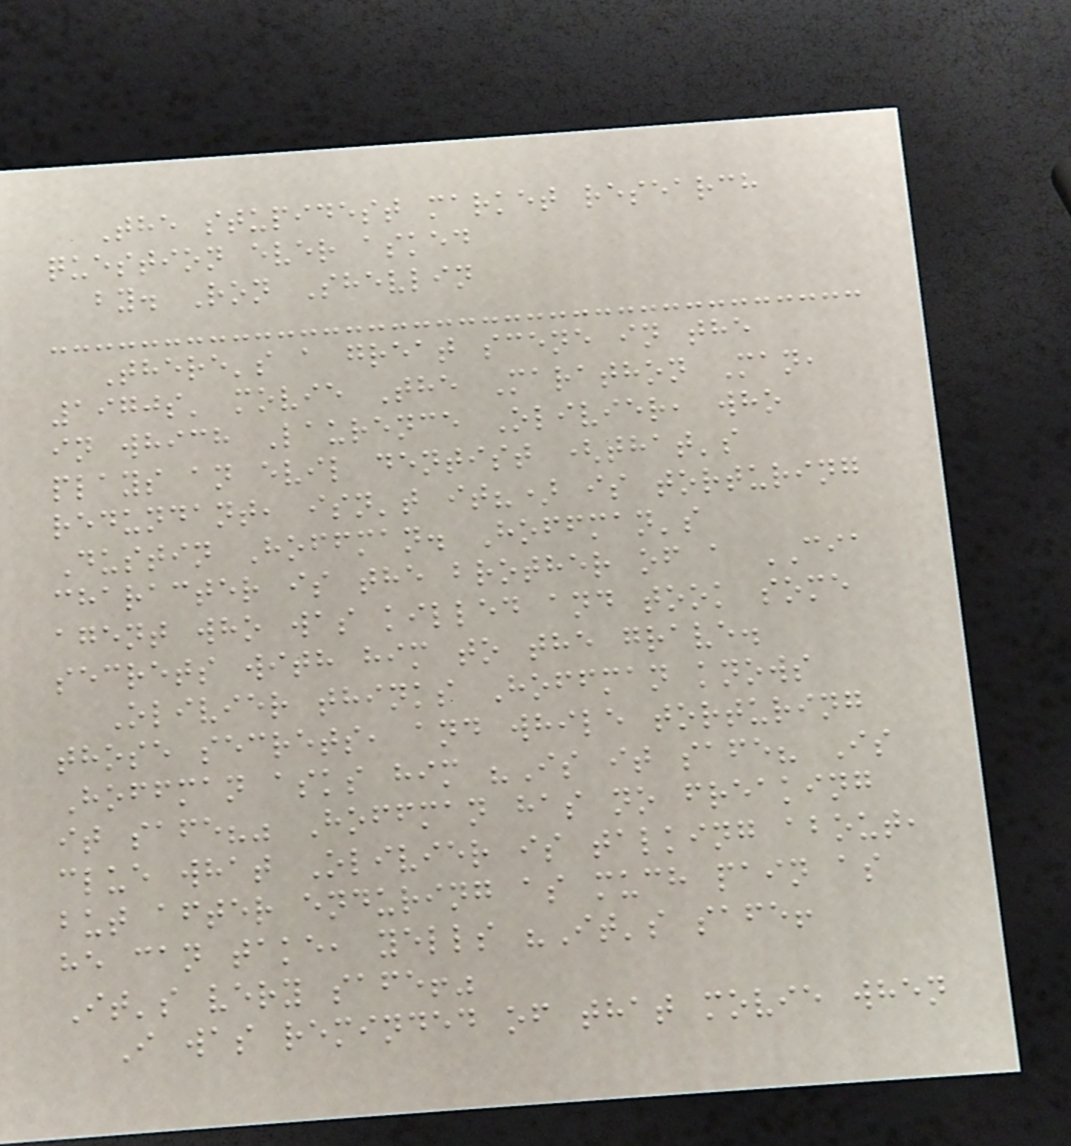The stupidest market research
question ever asked
by. Ron Shevlin
There's a great scene in the
1970s' movie The Marathon Man,
in which Laurence Olivier, who
plays an evil dentist (that's
redundant, isn't it?) is torturing
Dustin Hoffman. Hoffman's
character is the brother of a CIA
agent who was killed and took some
secrets with him to the grave.
Olivier thinks Hoffman knows
those secrets, and while torturing
Hoffman asks him "Is it safe? Is
it safe?" Hoffman has no freaking
clue what Olivier is talking about,
but after enduring as much pain as
he can take, yells "It's safe!
It's very safe!"
I was reminded of that movie when
